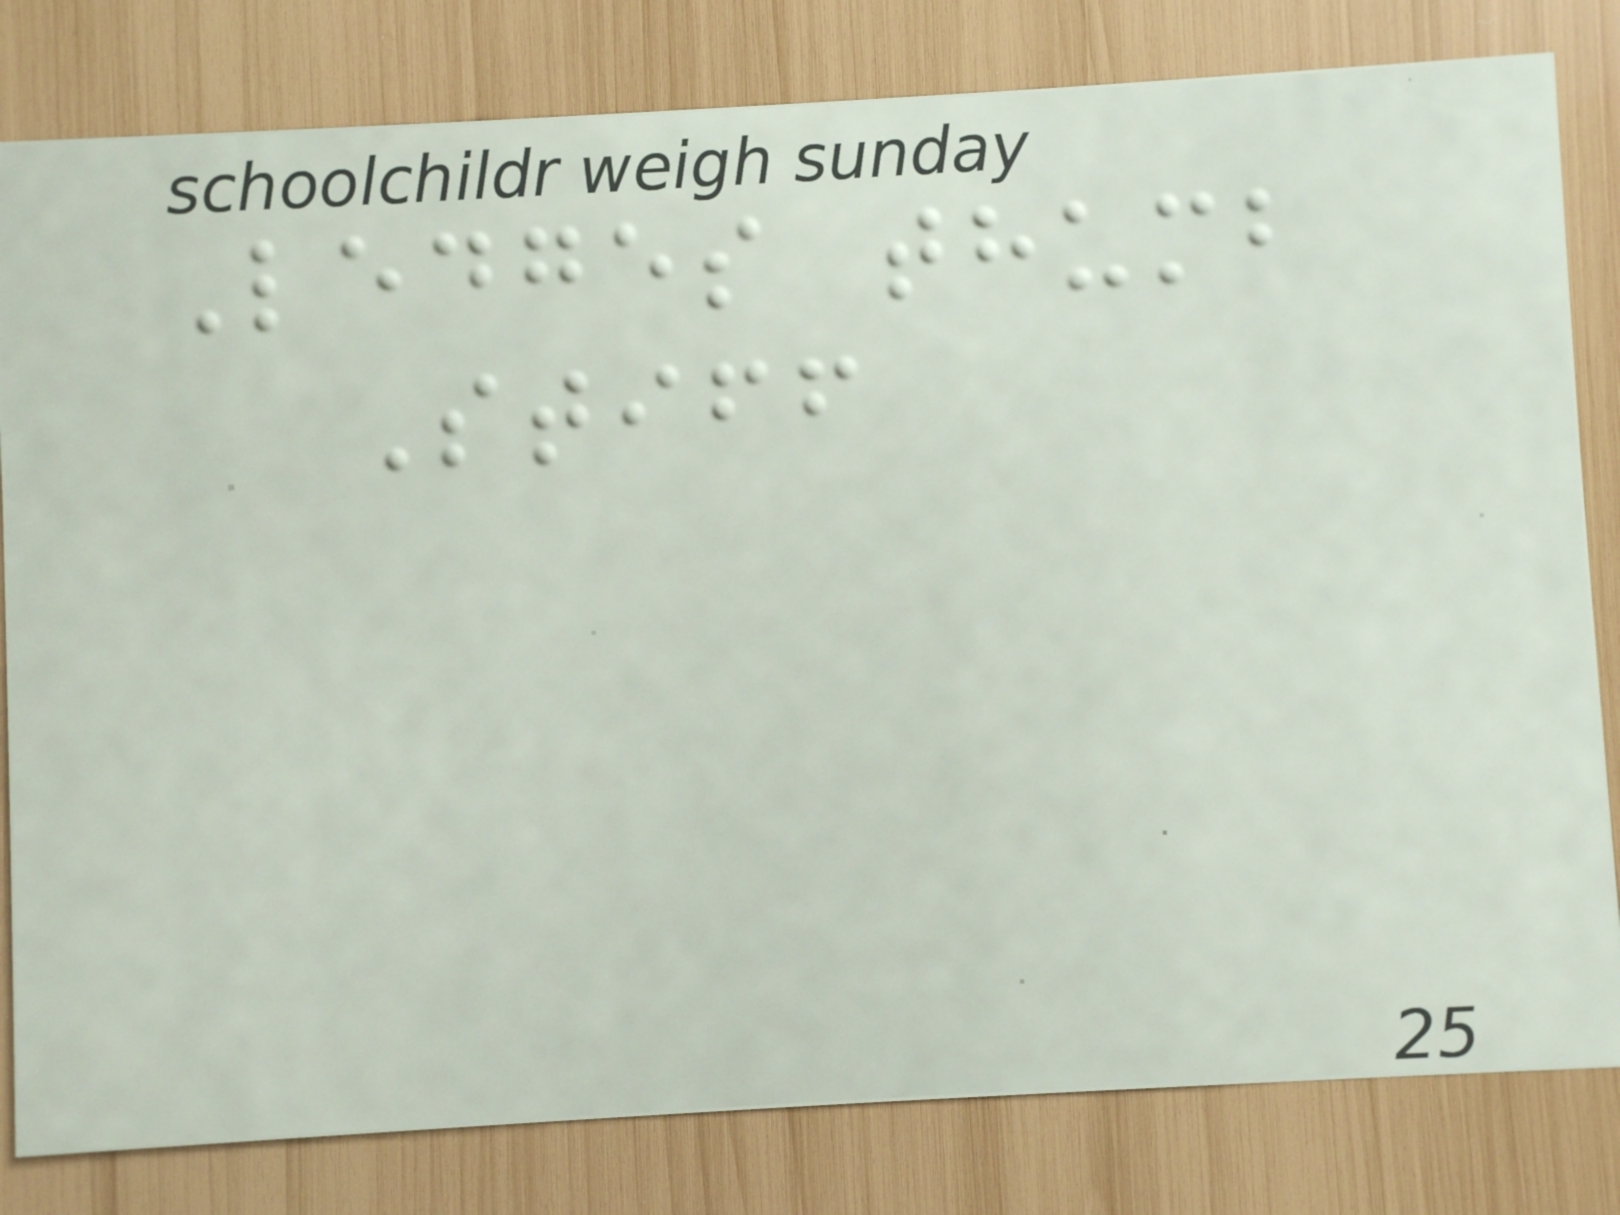Ledges thumb
Stiff
